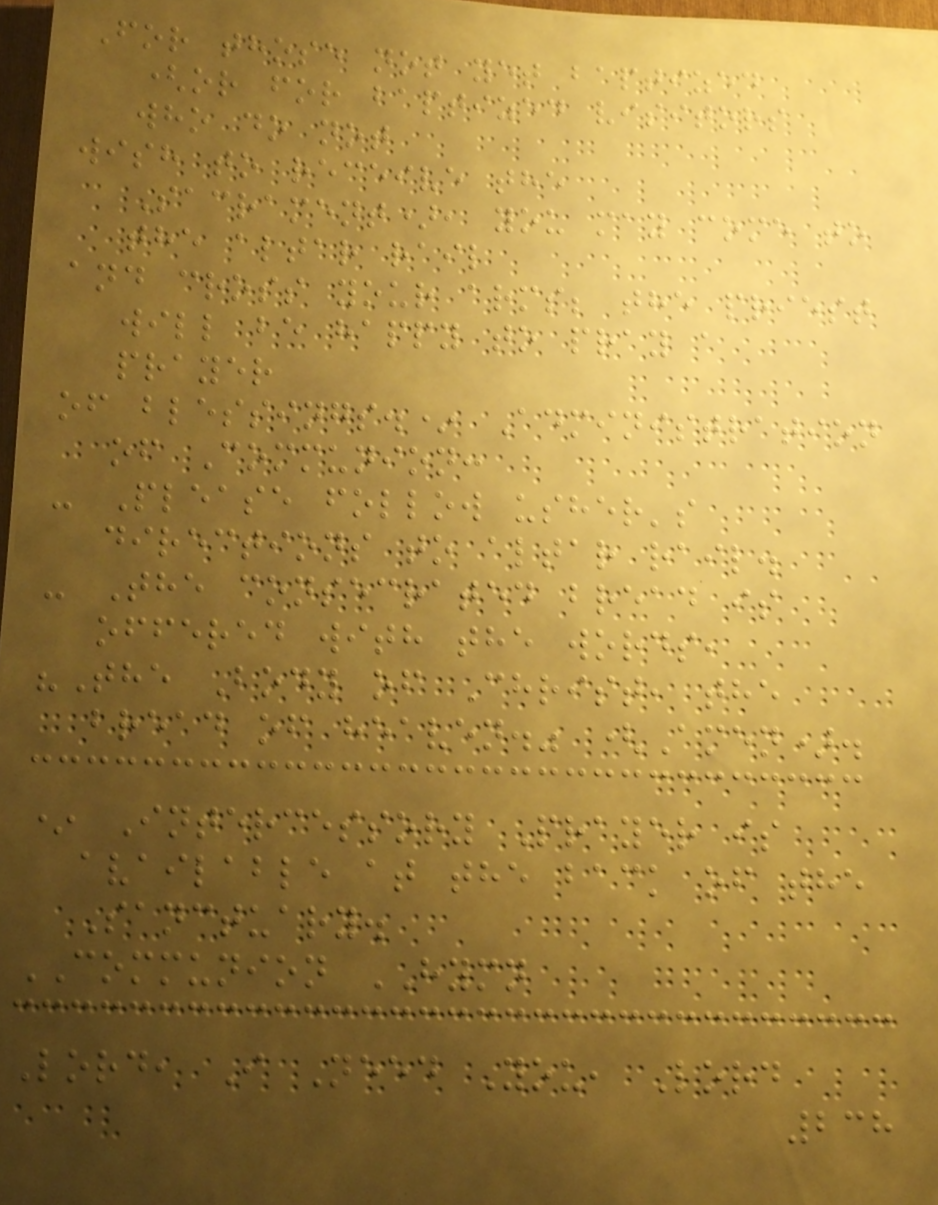For those not yet baptized
(or for baptized visitors
who do not
wish to receive the
Sacrament), you may come to
the altar rail
and cross your arms; the priest
will be happy to pray a
prayer
of blessings.* Administration
of Communion:
- Please follow usher's
directions to altar rail.
- The consecrated bread is
offered with the words,
"The Body of Christ, the
bread of heaven." (Amen).
* Intercessory Prayer is
available at the back of the
Sanctuary.
COMMUNION HYMN
Lord, I Need You, Lord
238
